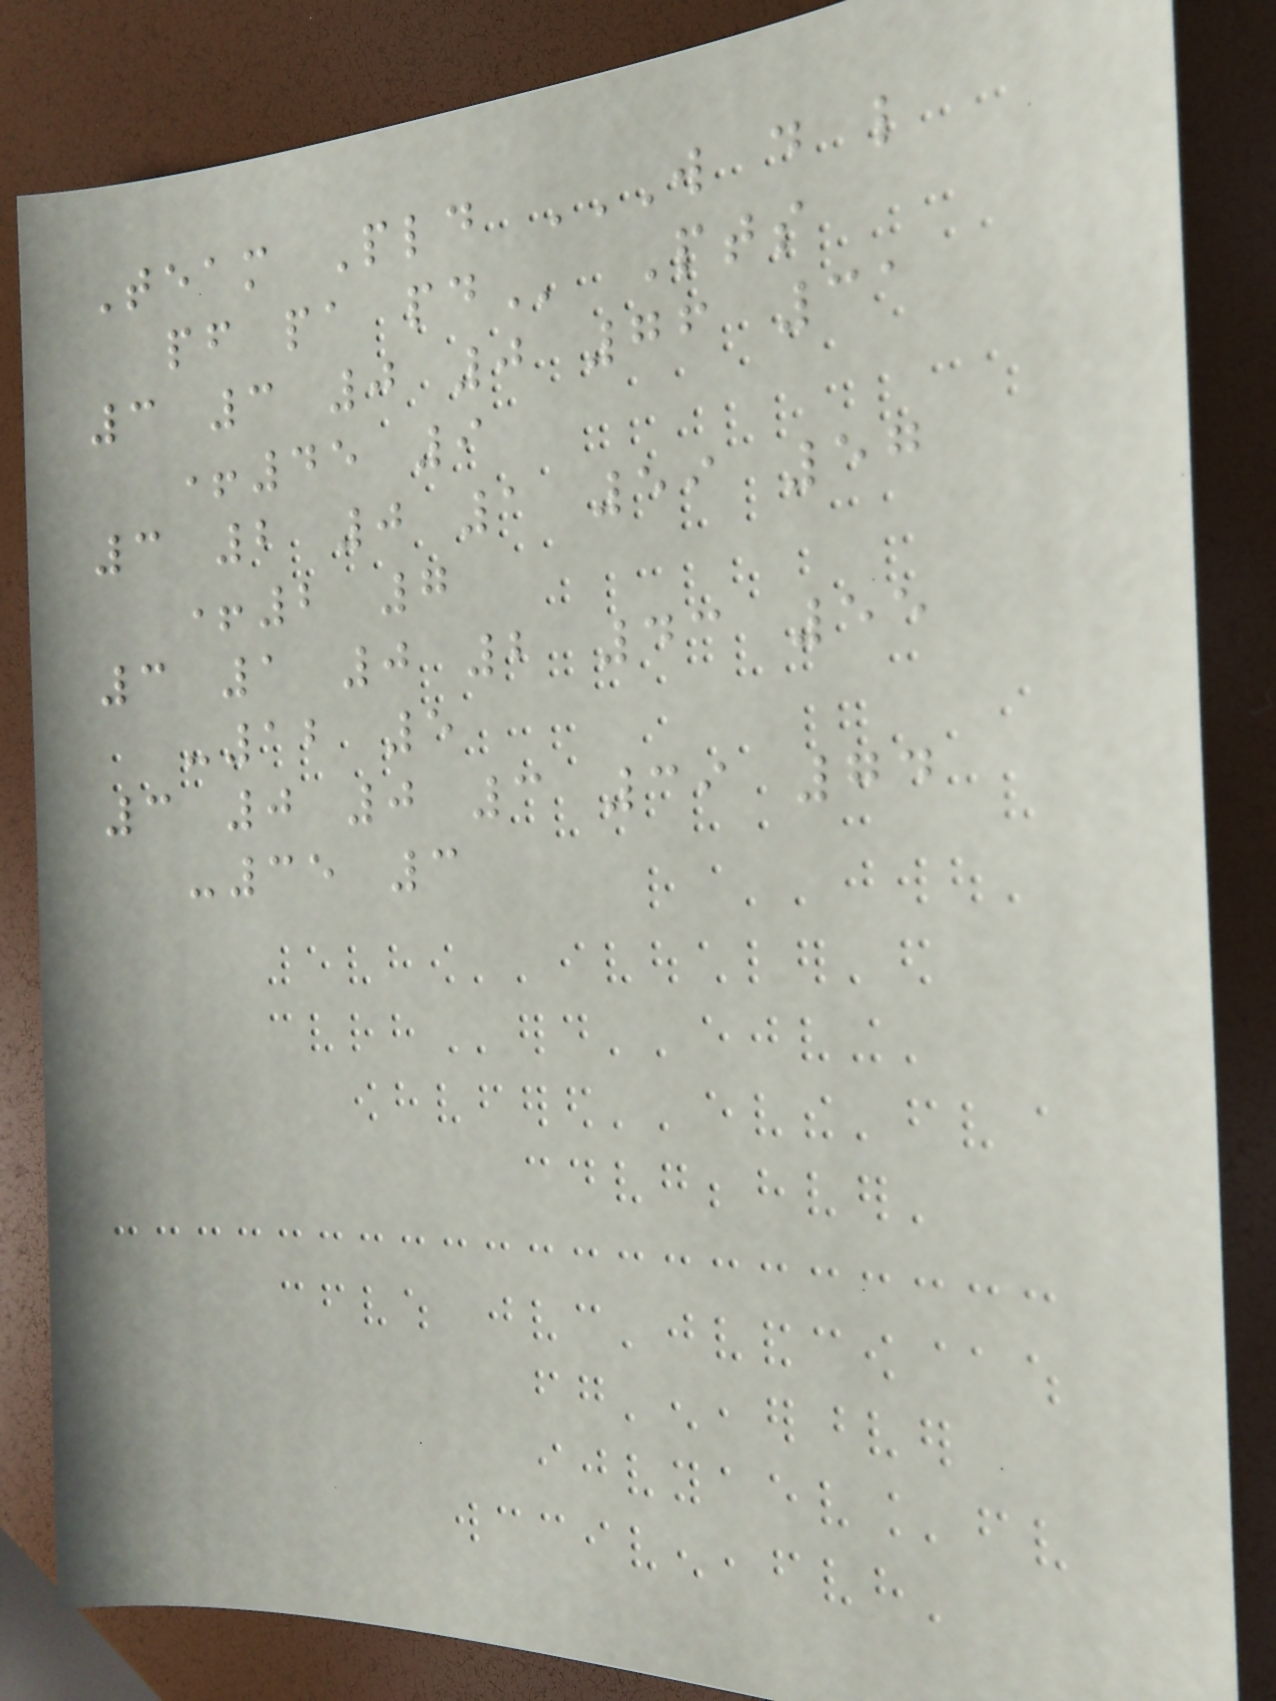Team Pld W D L
PF PA PD Pts
3 3 0 0 76 31
+45 9
3 2 0 1 59 57
+2 7
3 1 0 2 43 55
-12 5
3 0 0 3 39 74
-35 3
